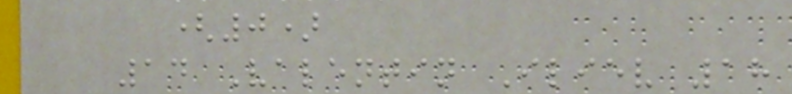(0)
14 Valentin Iliev 18
